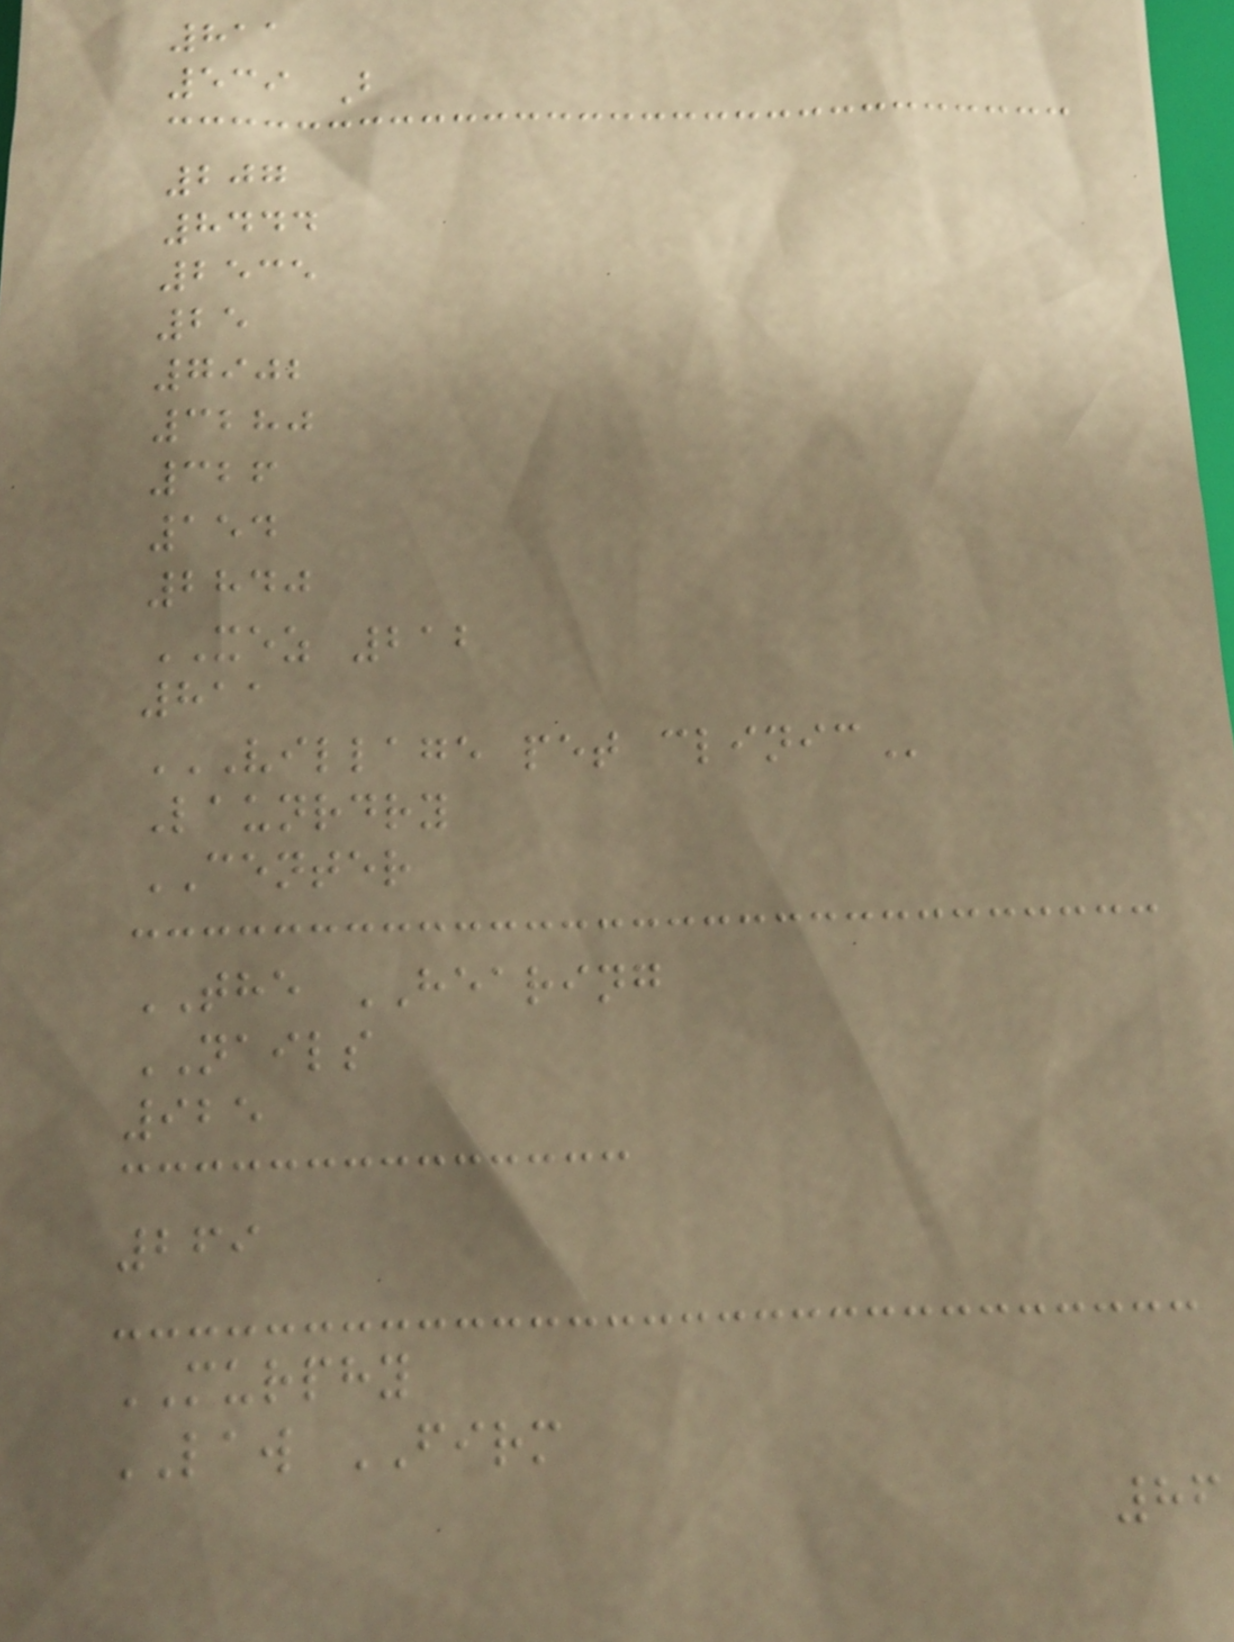811
539 B
207
8444
2535
25
7902
3280
326
154
2840
XEZ 212
811
VILLAGE PET CLINIC
Launrdry
CENTER
THE HEARING
NAILS
925
269
MURPHY
LAW FIRM
86
